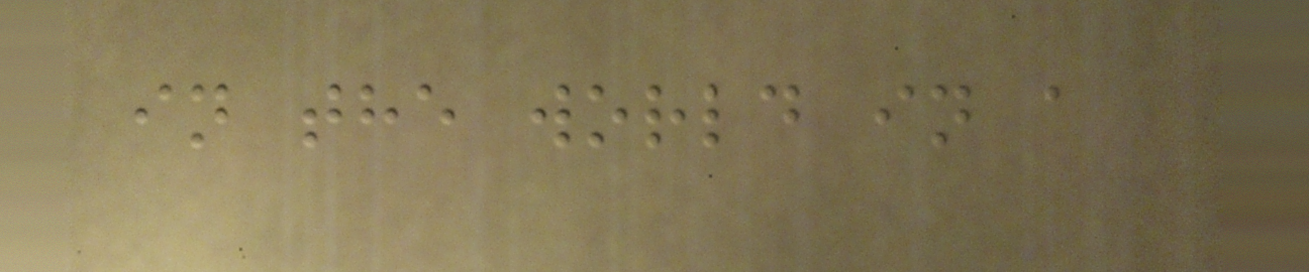in the world in a
